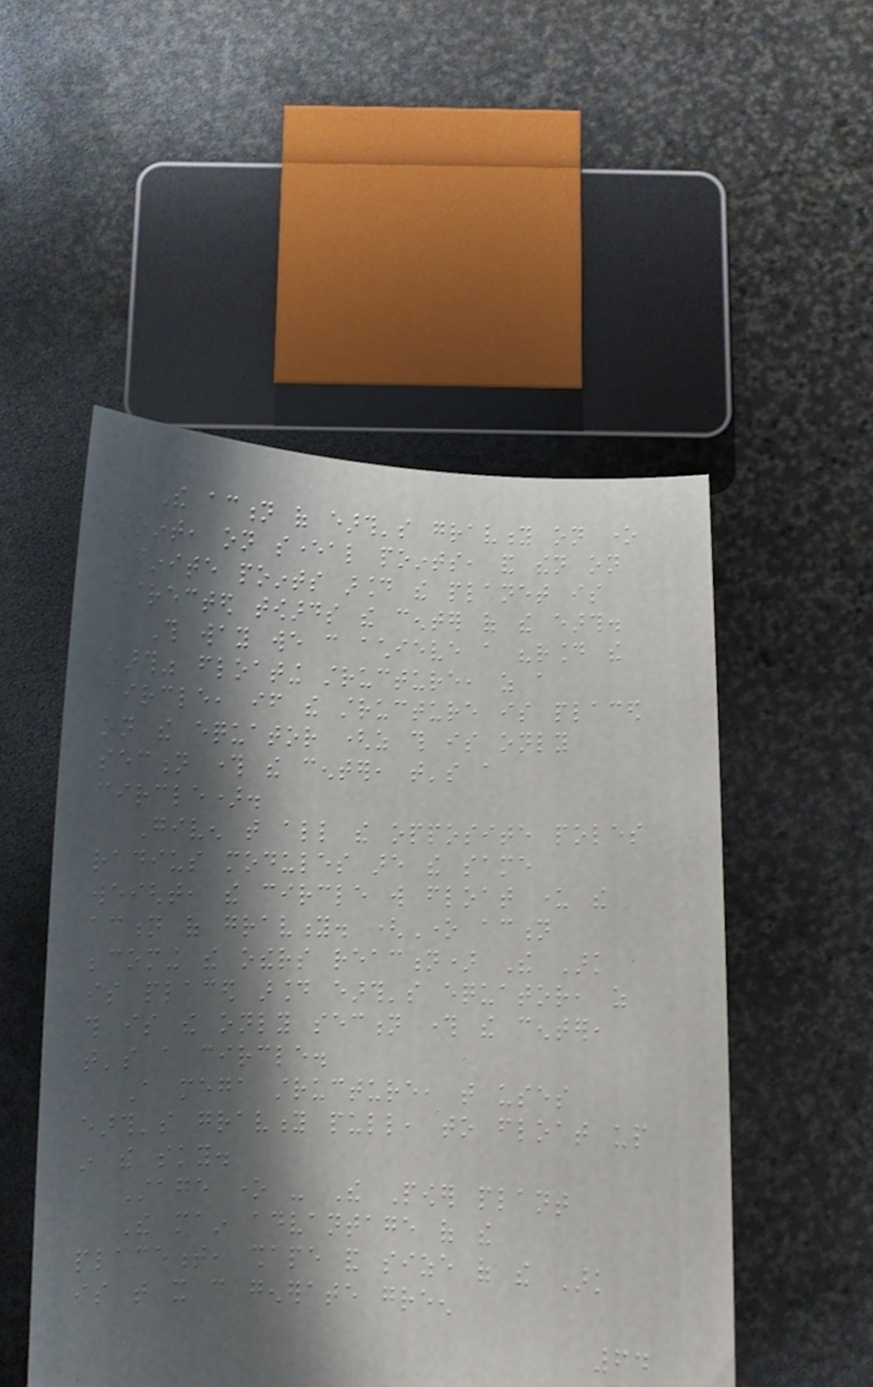The action of earth's gravity on one
point, on several points, and then on
infinite points around the planet is
directed towards the center of the earth.
This way we can achieve a "round the
earth" floating structure, as a
circle, if the structure is placed
on the equator (as this is only
section through the center, that's a
circle).
Given that all the opposite poles
radius modules are the same
weight, the circle will float under the
action of gravity. (One action
becoming the others reaction) The Ark
is placed around earth's equator, as
this is the only section through the center,
that's a circle.
A mega structure, that uses
earth's gravity pull, to float up
in the sky.
Stage one - The Power plant
The main advantage of the
placement, shape and size of the Ark
is that it can generate green
64
